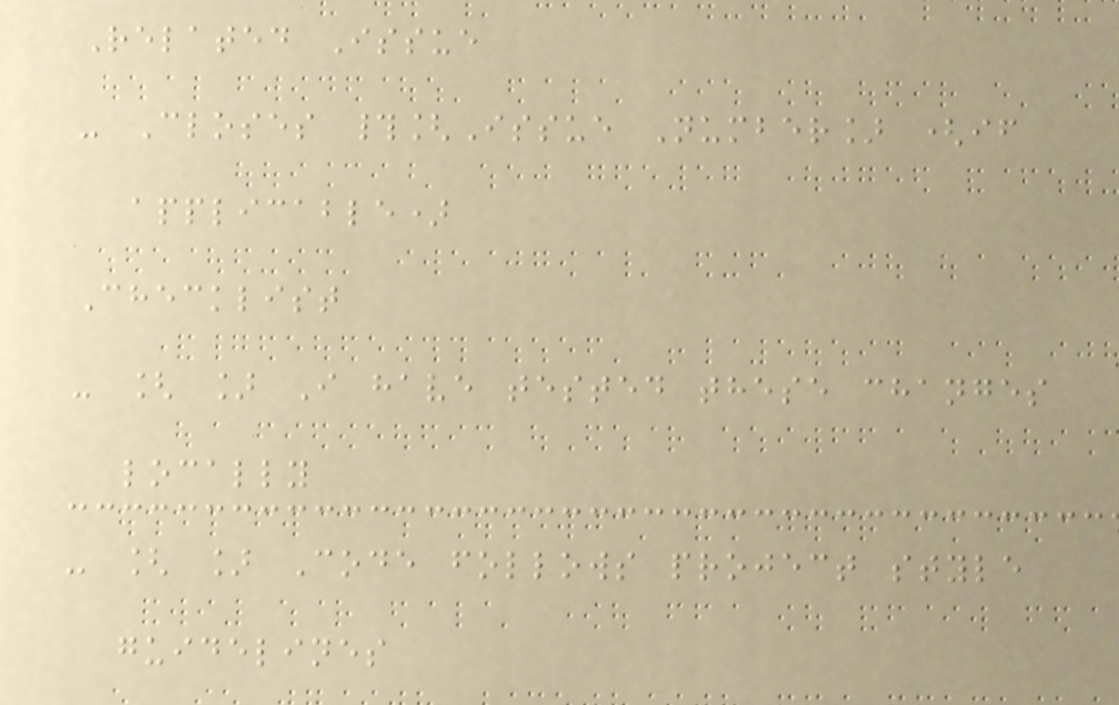Related Issue
- Closes #[Issue Number] (if
applicable)
Checklist
- [ ] I have tested these changes
locally
- [ ] Code follows project style
guidelines
